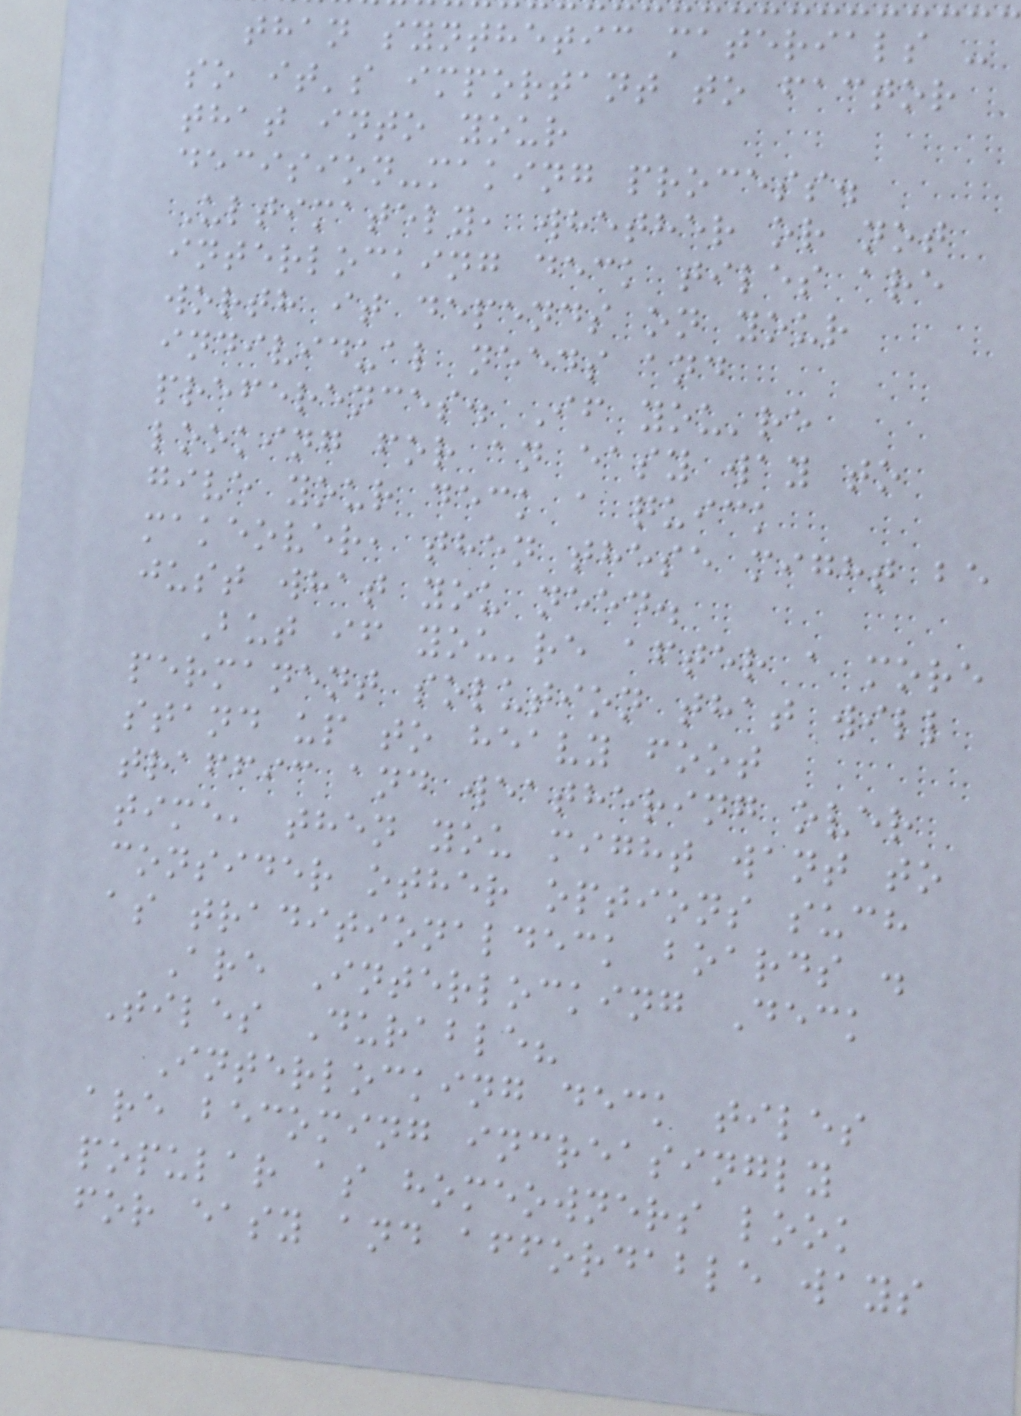than synthetic materials -
so it's important to factor
that into your
decision-making process.
Ultimately, whether or not
interlocking deck tiles are
worth it depends on your
individual needs and
preferences. If you're
looking for an easy way to
give your deck a quick
makeover, then these might be
just what you need.
But if you're after a more
permanent solution that will
stand up to heavy foot
traffic and weathering over
time, then you might want to
consider other options such
as traditionaldeck boards .
Are Interlocking Deck
Tiles Durable?
Interlocking deck tiles
are becoming increasingly
popular as homeowners look
for easy and affordable ways
